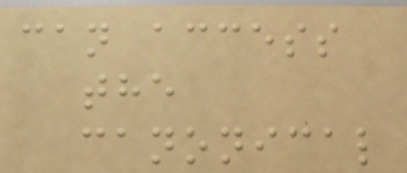can access
the
canonical
